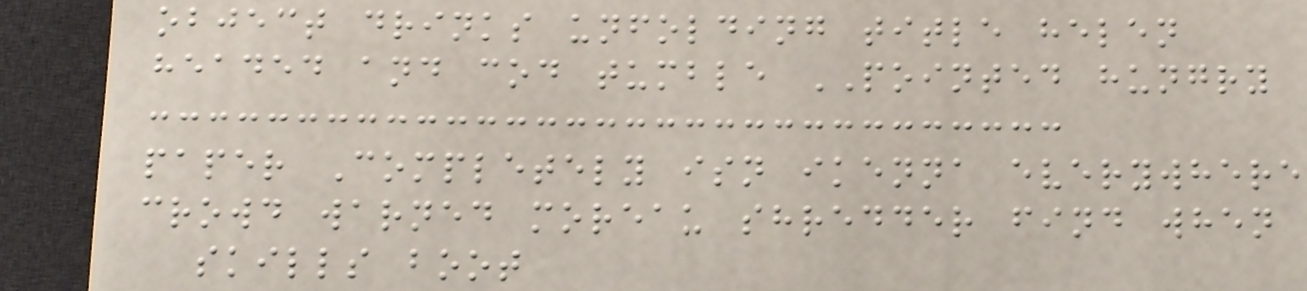object drinks unfolding title helen
headed and cod tumble POINTED hungry
paper Completely isn ikenna everywhere
crowd warned moreau shredder find when
skills boot
